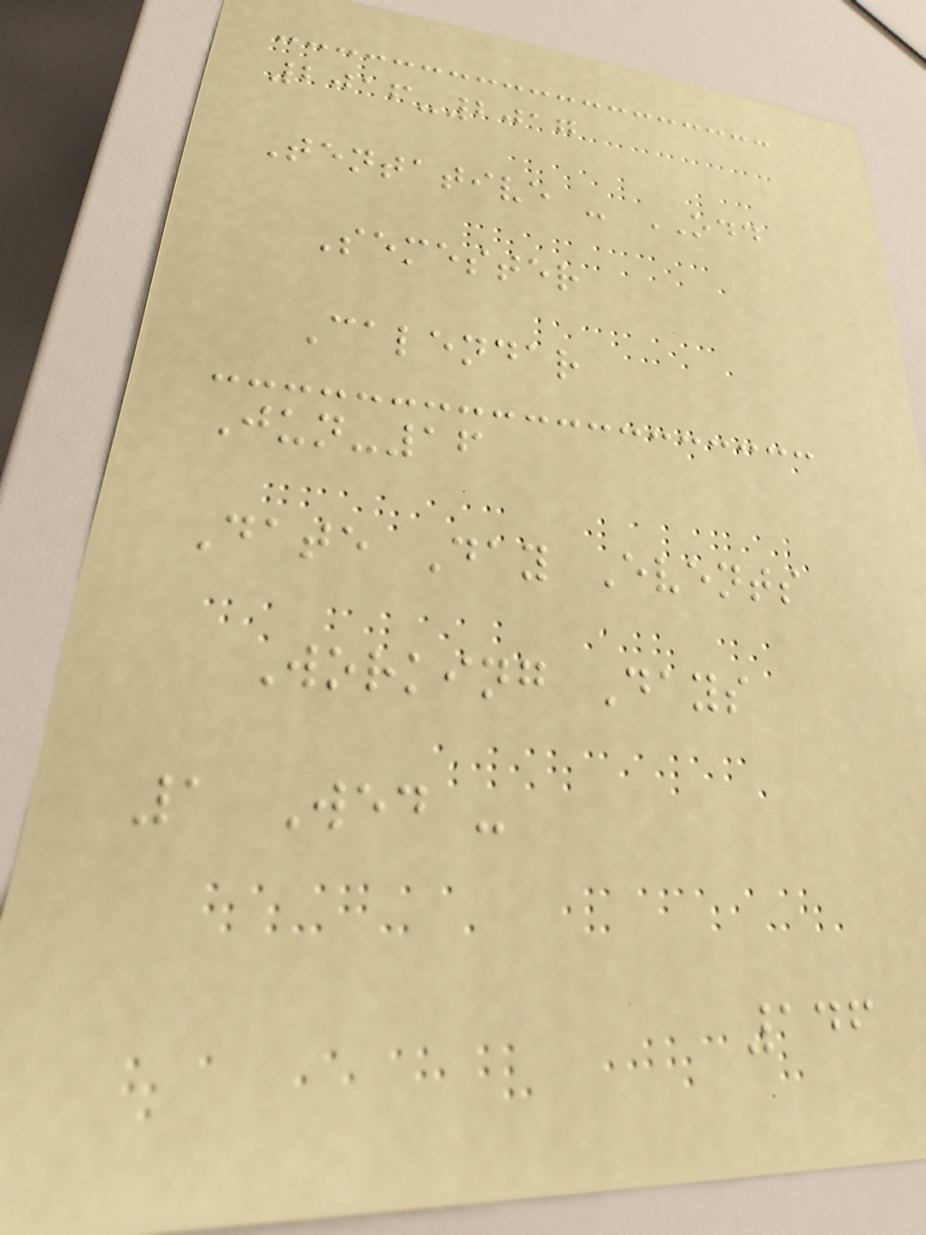2016-2017
Tentative - ODD
Semester
Calendar
Jun-16
Date Day Events
Working Days
1 Wed -
146
